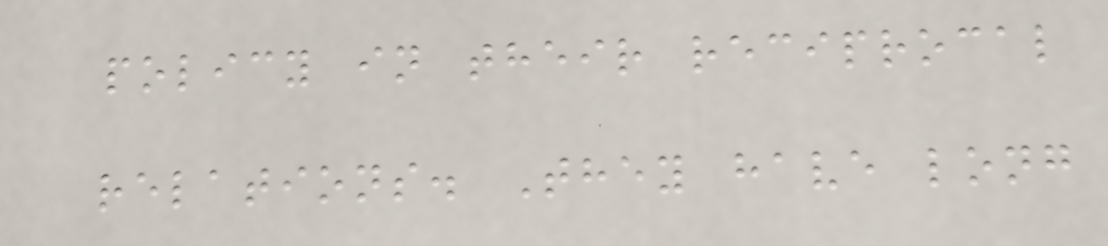policy in their reciprocal
relations. They have long
